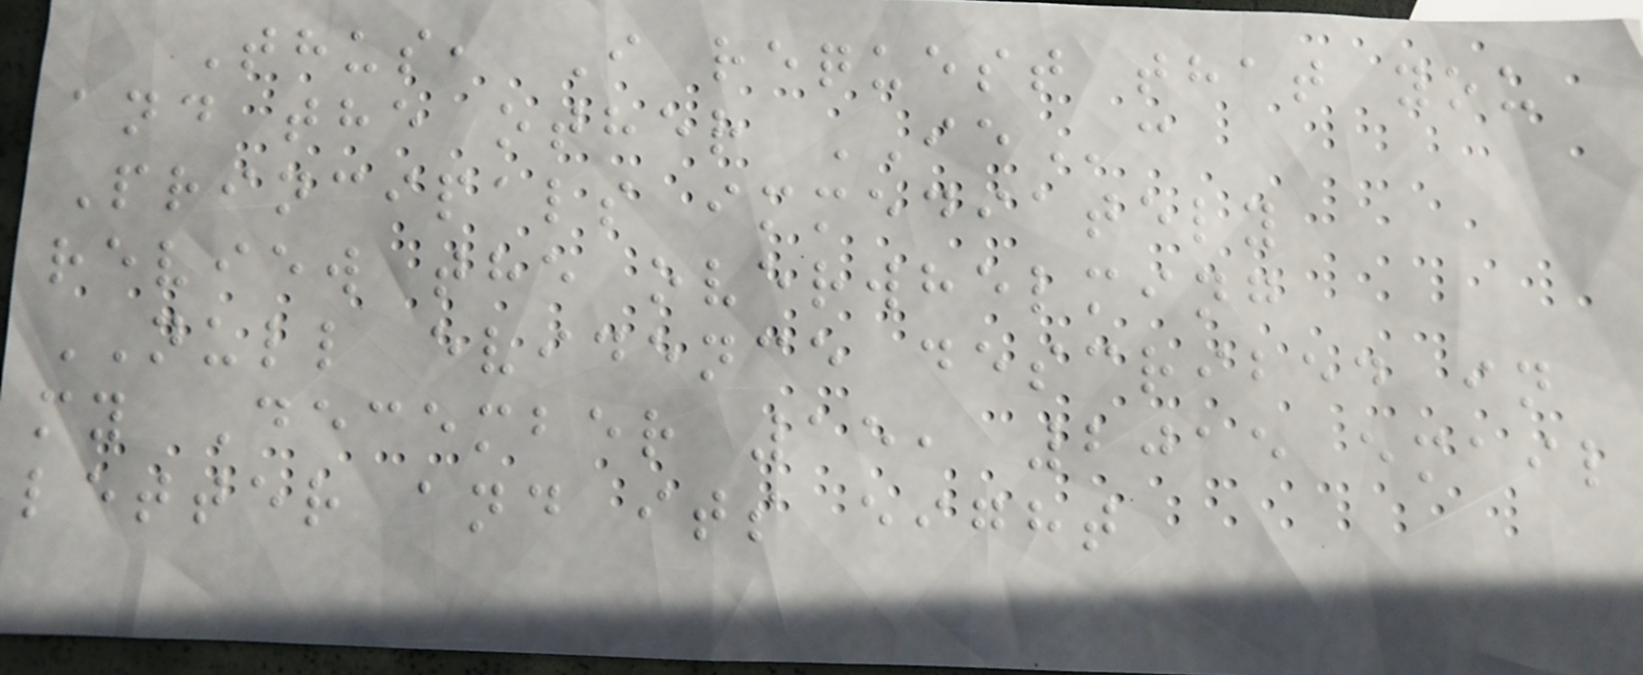Thus, I request that you
and the other IEc
Principals immediately
review the overwhelming
NULL evidence described in
my December 15, 2015 email
letter and its eight
